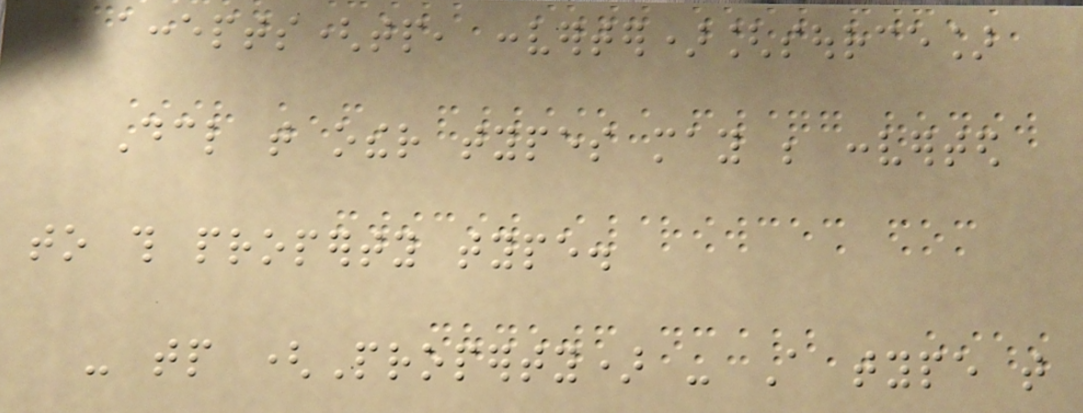accepts(tp, converter)[source]
Declare that other types may be converted
to this property type.
- tp (Property) - A type that
